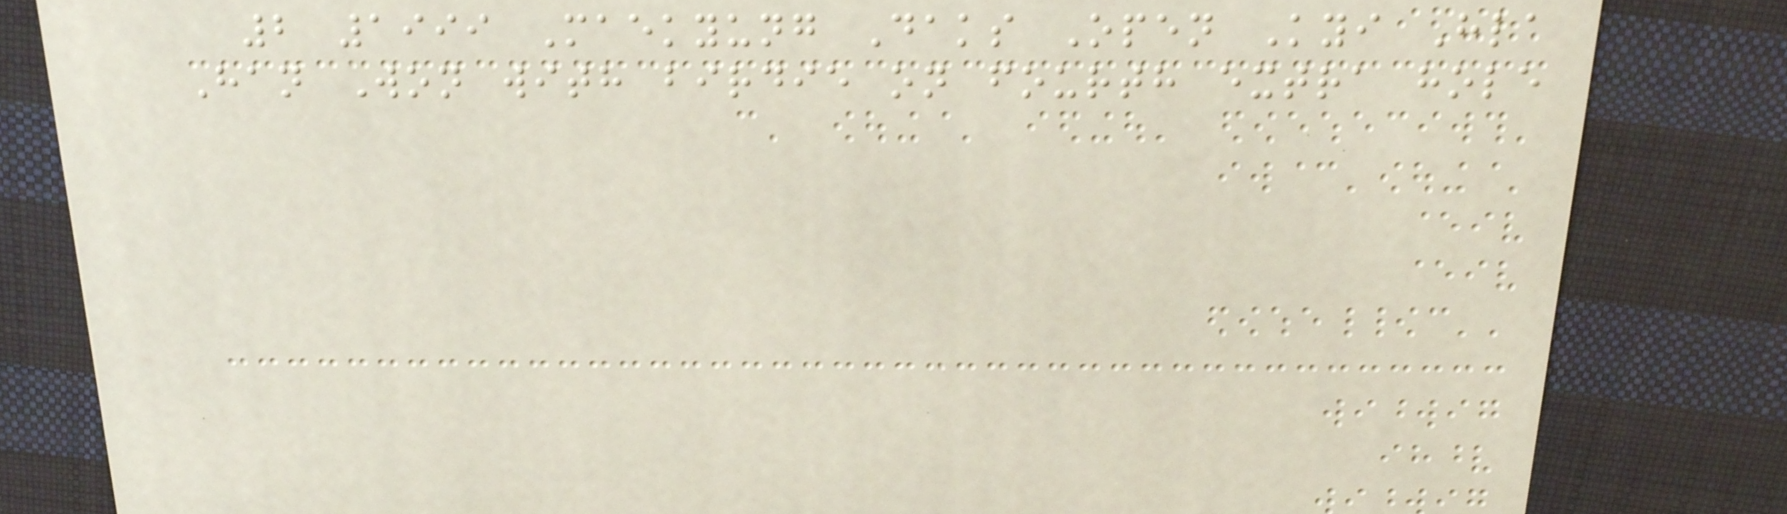2 1999 Maekyung Daks Open Kyi Hla
Han Won with birdie on fourth extra hole
